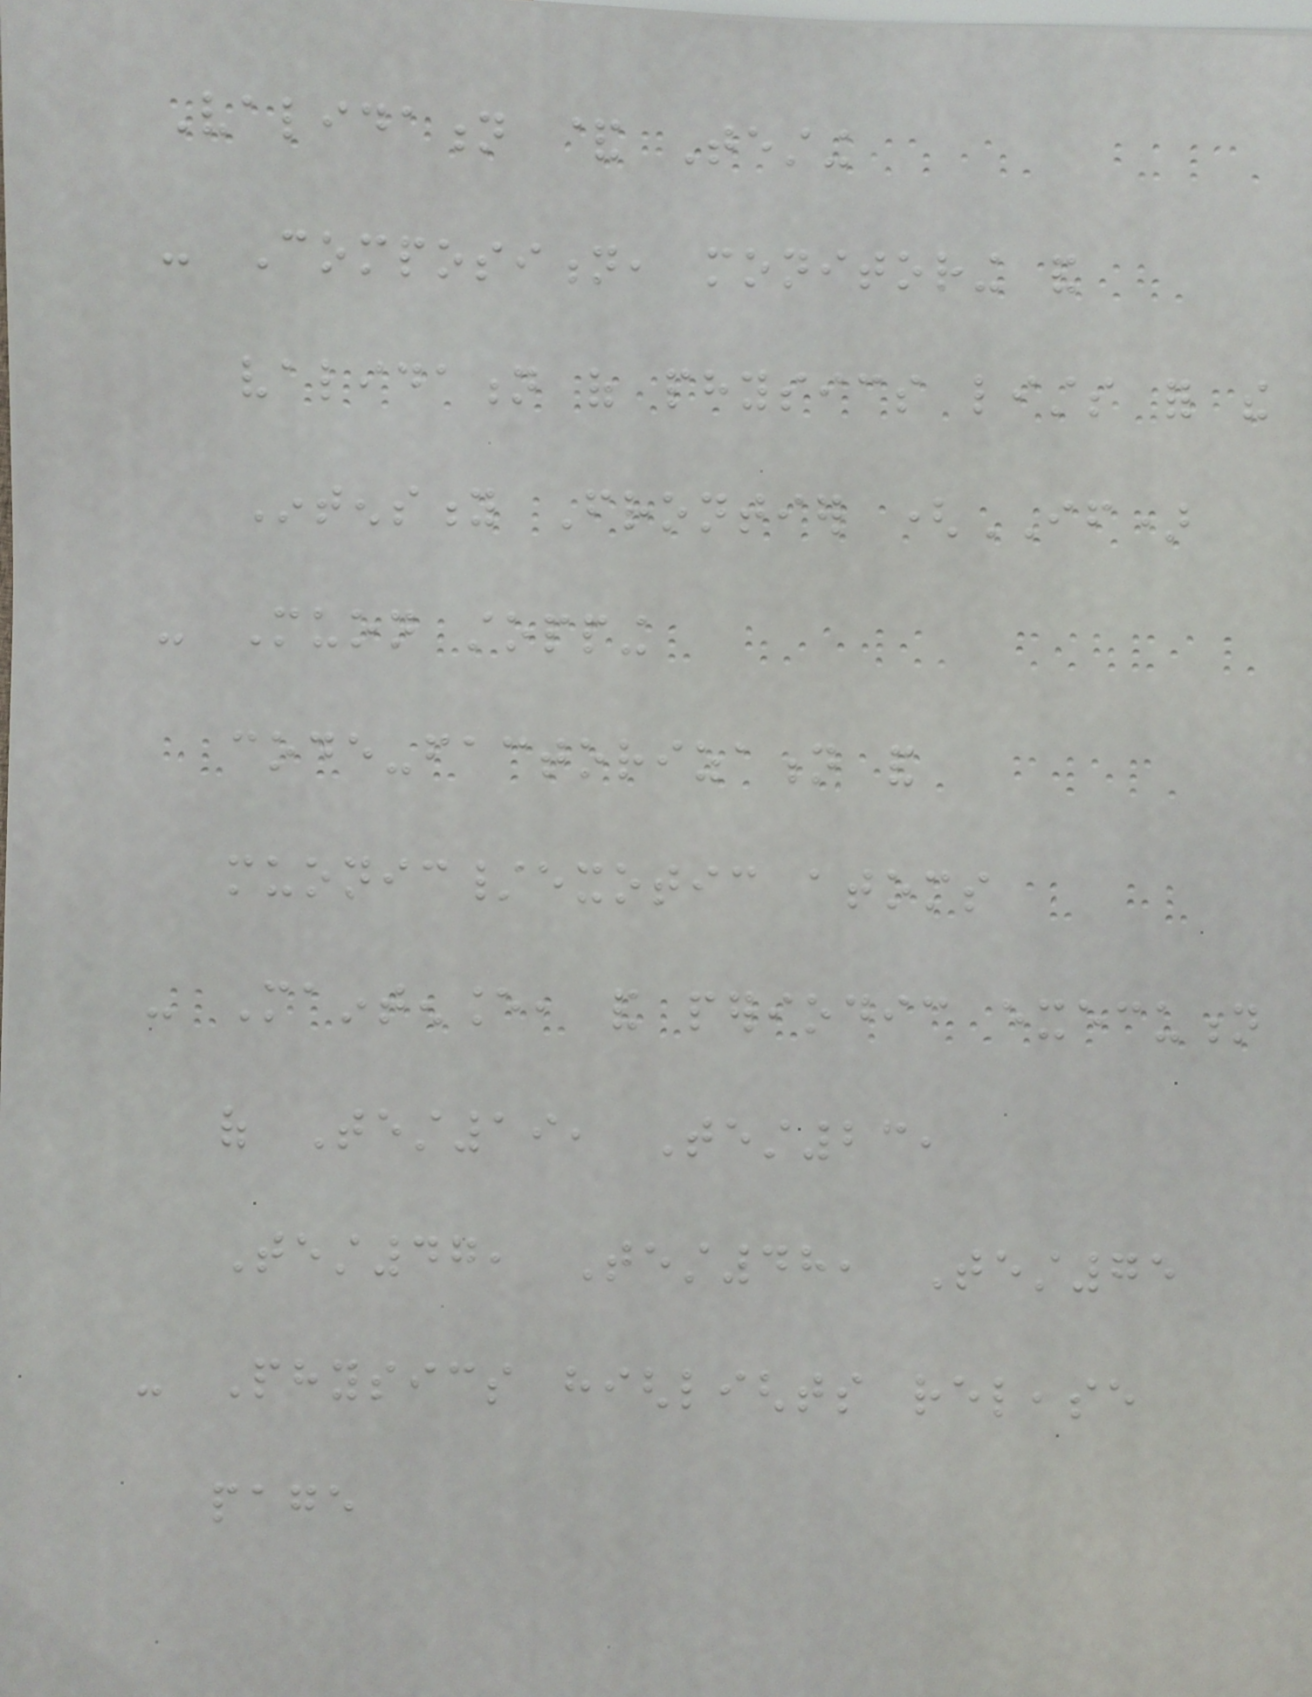Validation & Testing
- Composition, monitoring and
validation of physics lists for the
Intensity Frontier (IF)
- Muon stopping
code-factorization and
muonic/exotic atoms
- Maintenance, and periodic execution
of Test19, Test23,
Test47, Test48, Test75
- Physics highlights release
page
